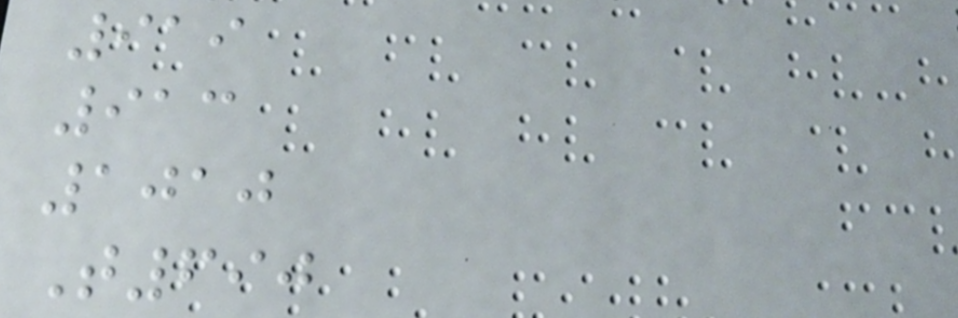919
913
1010
T690
